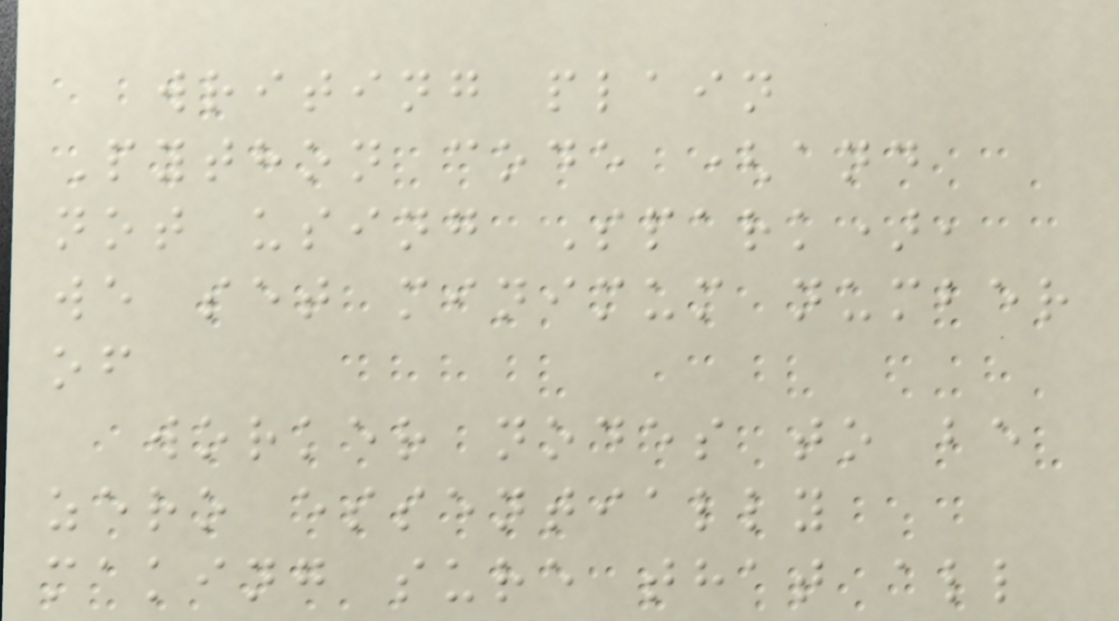writing plain
Python code (and
not using Spark),
we set minimum number
of
worker nodes to be
zero essentially
making sure that all
